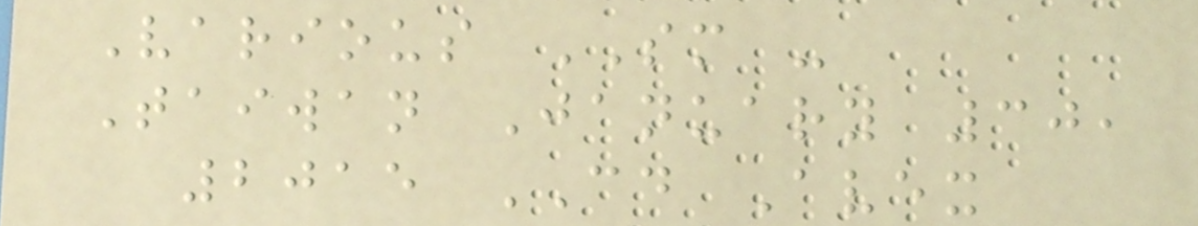Various SM -
Taiwan January 30,
2015 CD Avex
